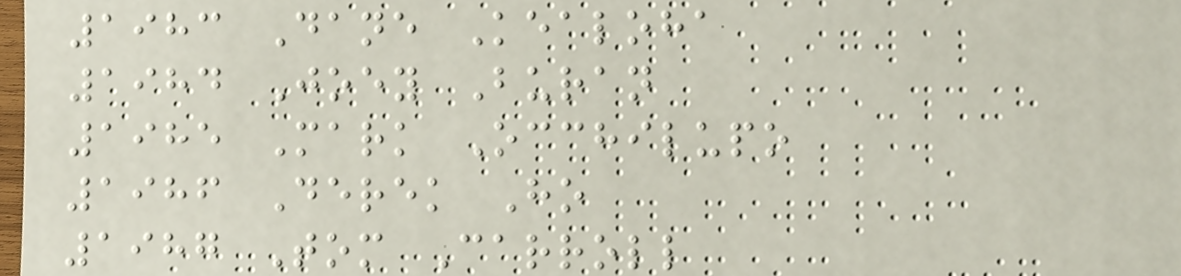1983 Dane Kealoha
1984 Joey Buran
1985 Mark Occhilupo
1986 Derek Ho
1987 Tom Carroll
